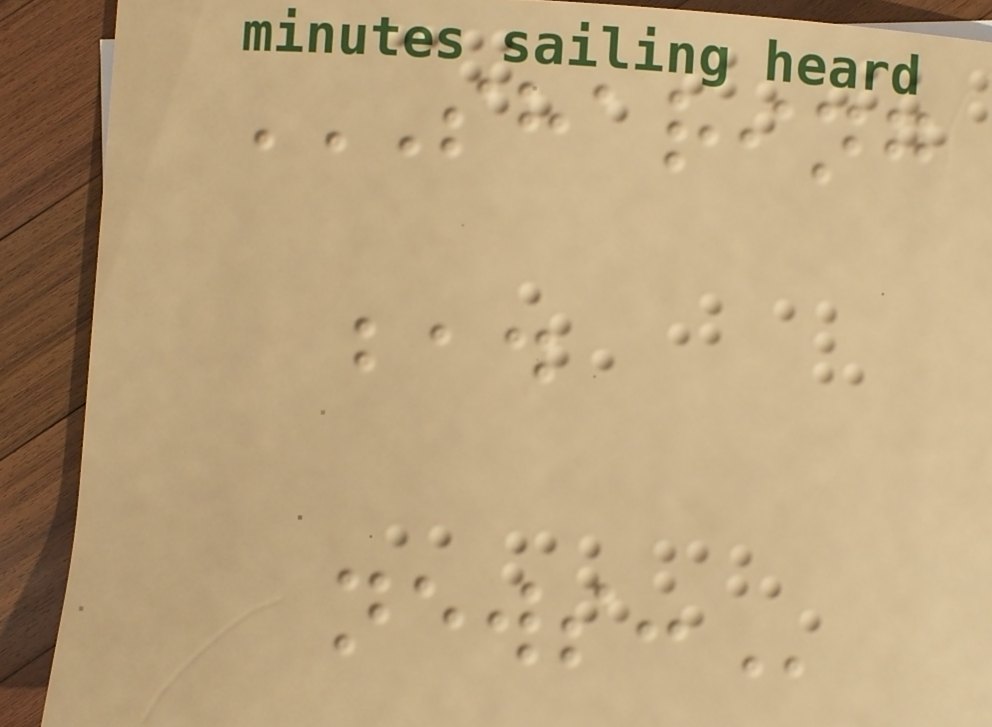SHARING
BAD
NEWS:
